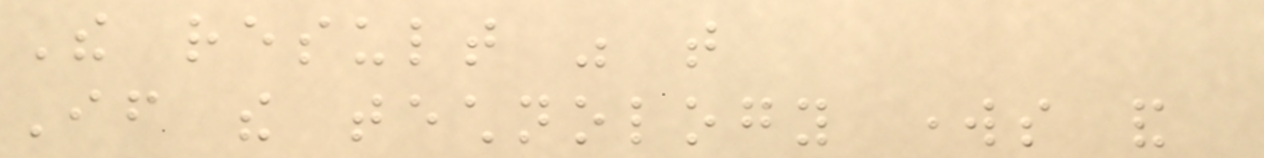The result was that
If the technology works and
